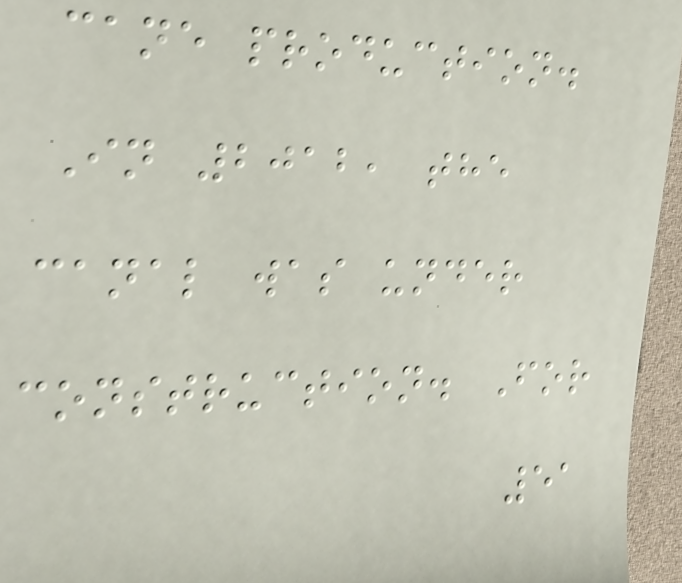cane production.
In 2012, the
canal was under
construction. For
51
